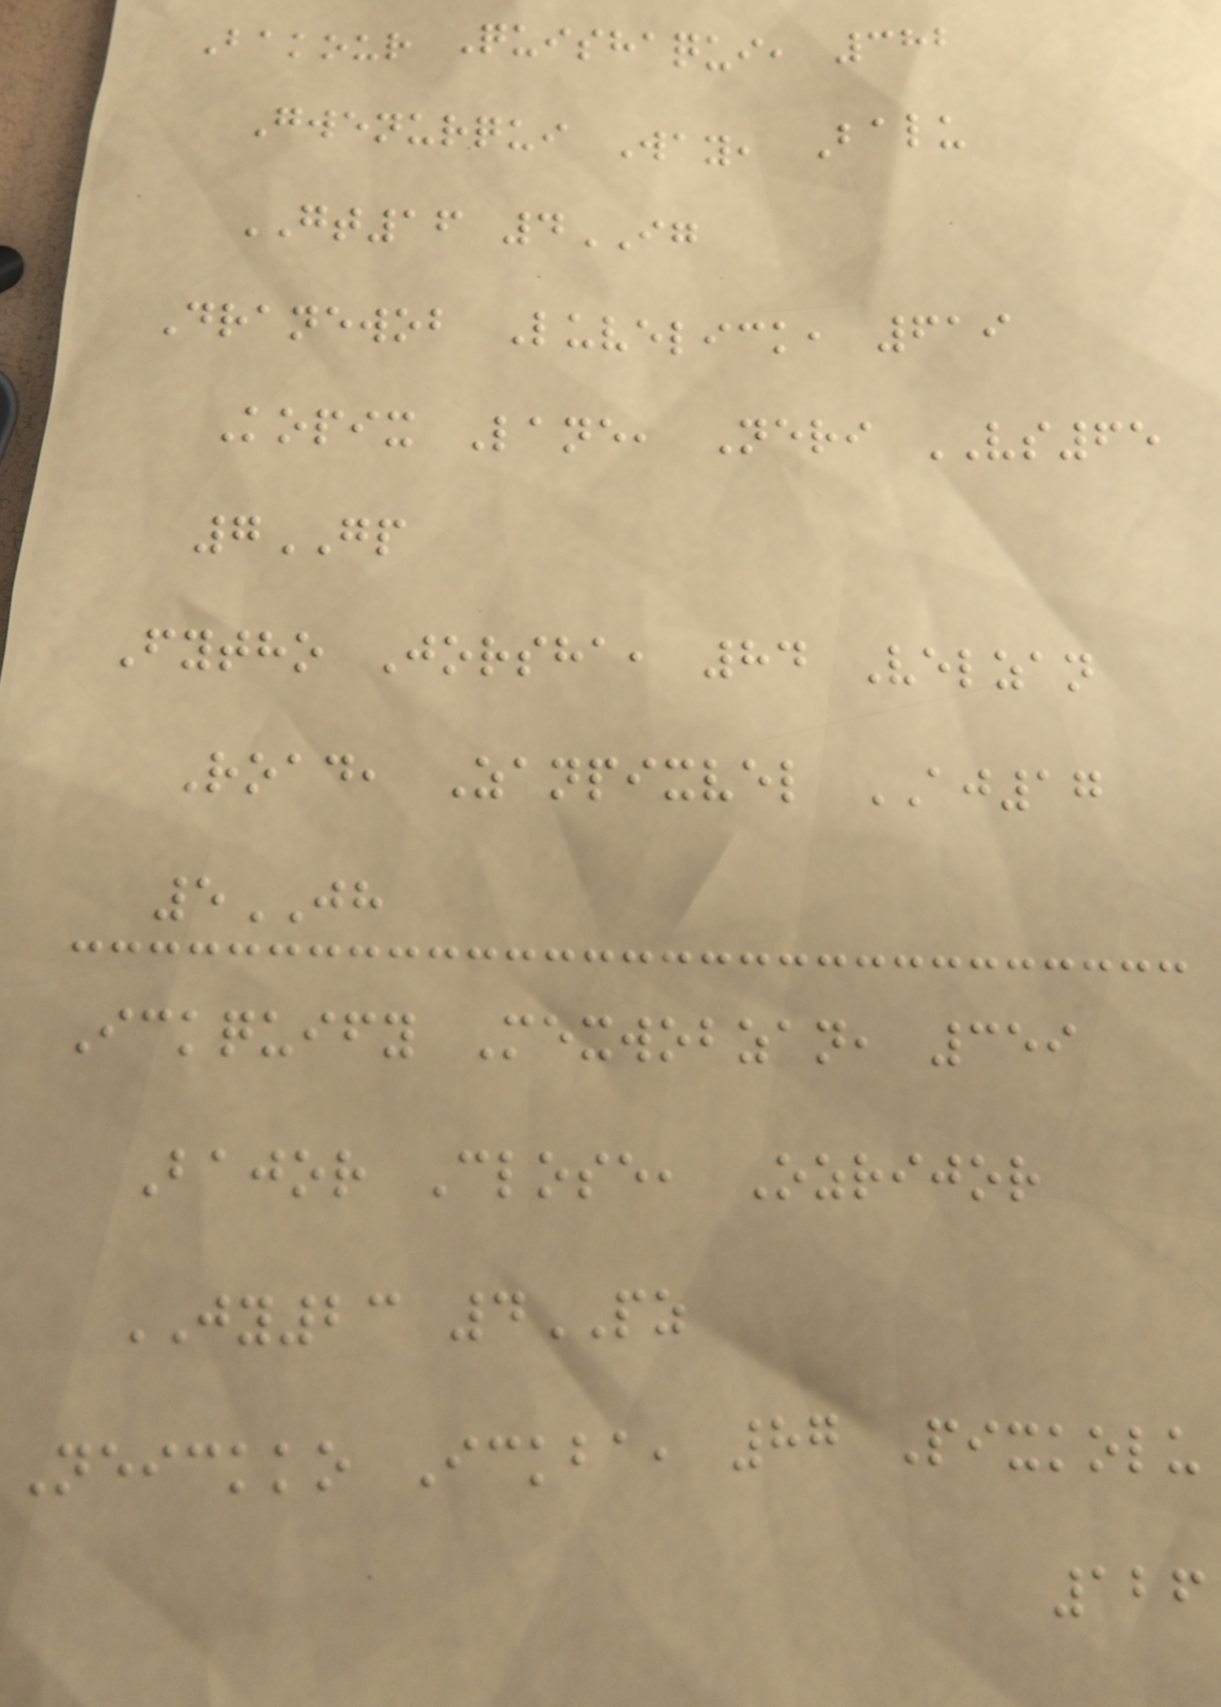Bakour Quishaqui, 382
Gwenurqui Way, Balu
GT16 4IG
Dranewob Luvelick, 619
Kopix Lane, Neri VS65
7GP
Fytho Jorsha, 84 Velzan
Road, Zanpixvel AJ17
5JH
Ickquify Mexwobzan, 359
Bajor Close, Ozrijor
JY23 4PZ
Neickko Ickba, 87 Pixkolu
126
